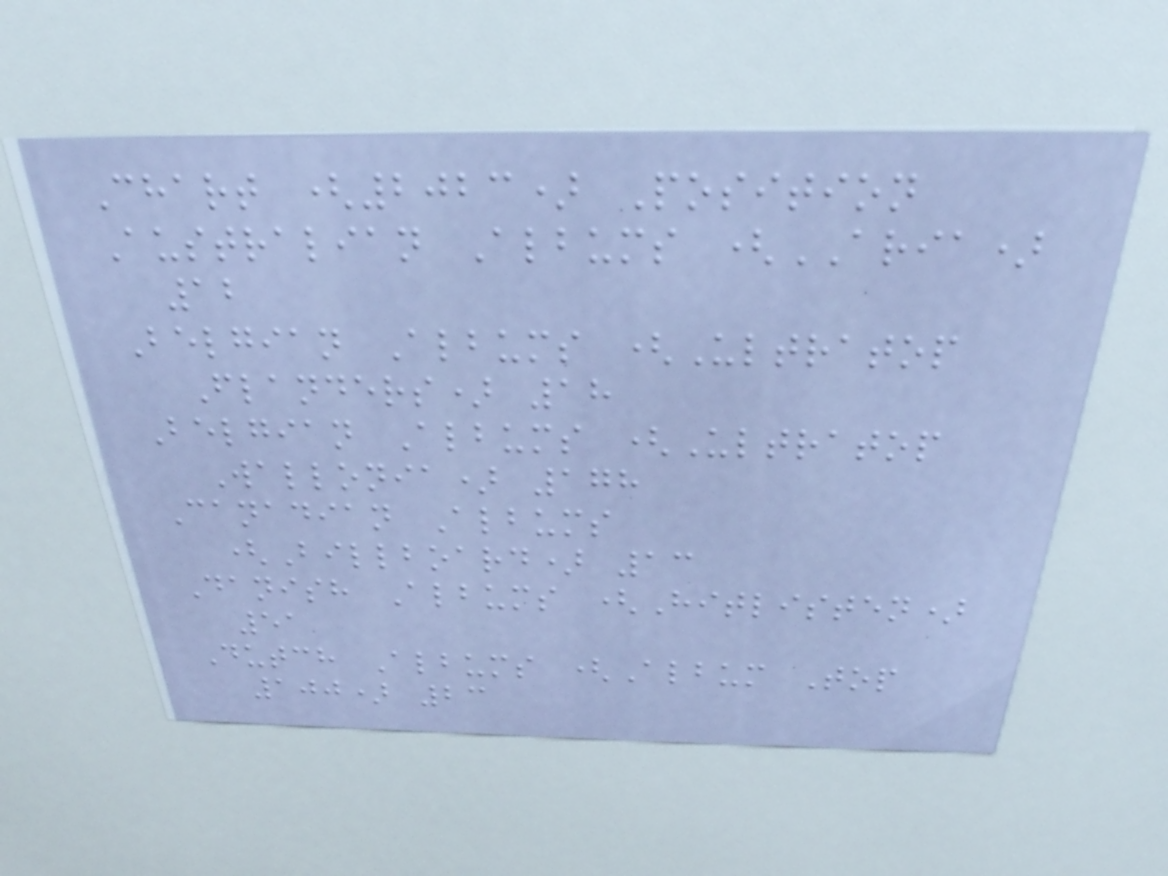Chart (2023) Position
Australian Albums (ARIA)
12
Belgian Albums (Ultratop
Flanders) 18
Belgian Albums (Ultratop
Wallonia) 178
Canadian Albums
(Billboard) 13
Danish Albums (Hitlisten)
51
Dutch Albums (Album Top
100) 23
